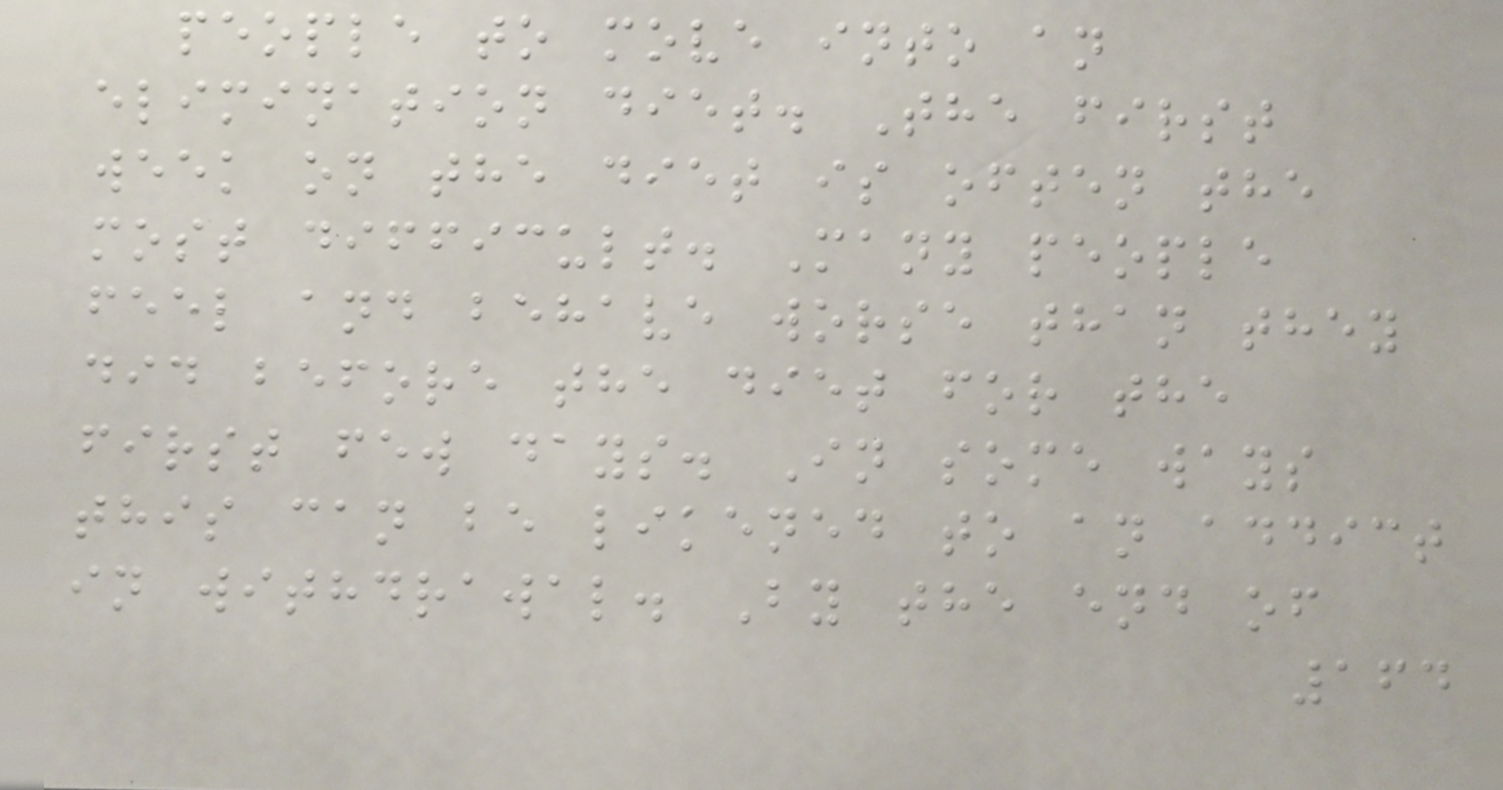people to move into an
elimination diet. The first
week on the diet is often the
most difficult. Many people
feel and behave worse than they
did before the diet for the
first few days. In some ways
this can be likened to an addict
in withdrawal. By the end of
164
